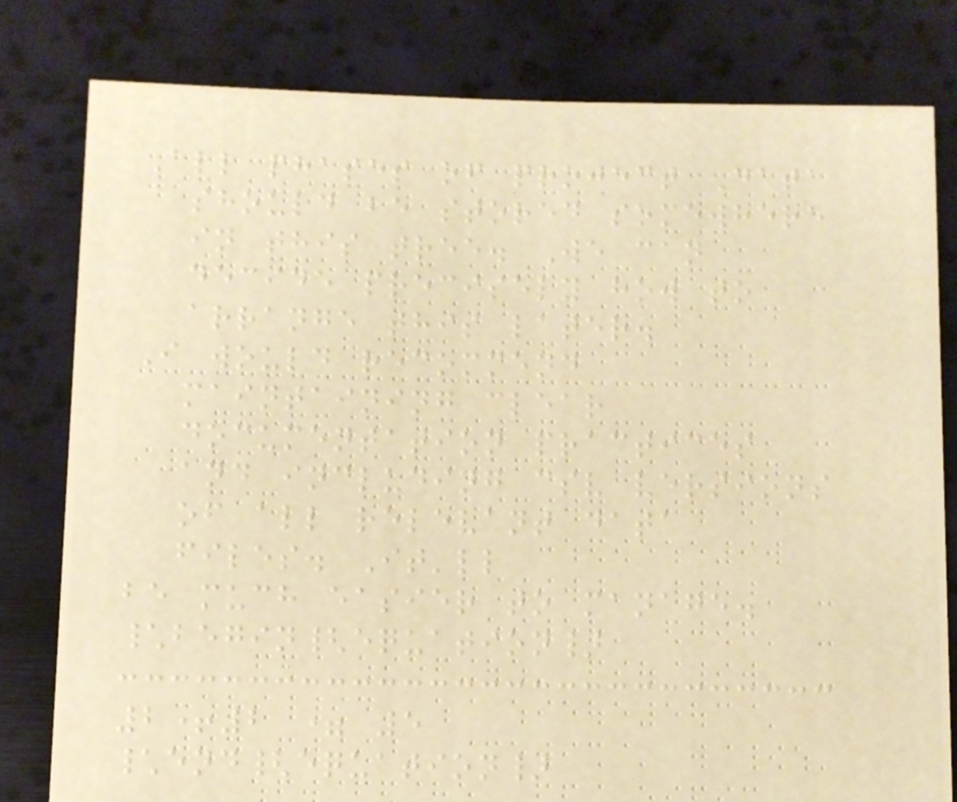All phases of project Data
should be stored somewhere
in this tree. We can
decide precisely how to
arrange this later.
I would recommend
maintaining clear
documentation practices
and including csv versions
of all relevant data
files. It'll
be much easier to manage.
\begin{equation}
2+2 = 5
\end{equation}
